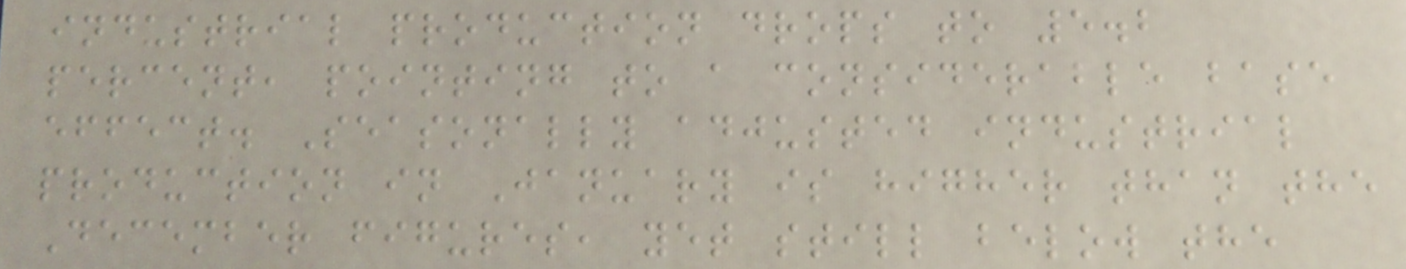industrial production drops to 5.2
percent, pointing to a considerable base
effect. Seasonally adjusted industrial
production in January is higher than the
December figures, yet still below the
